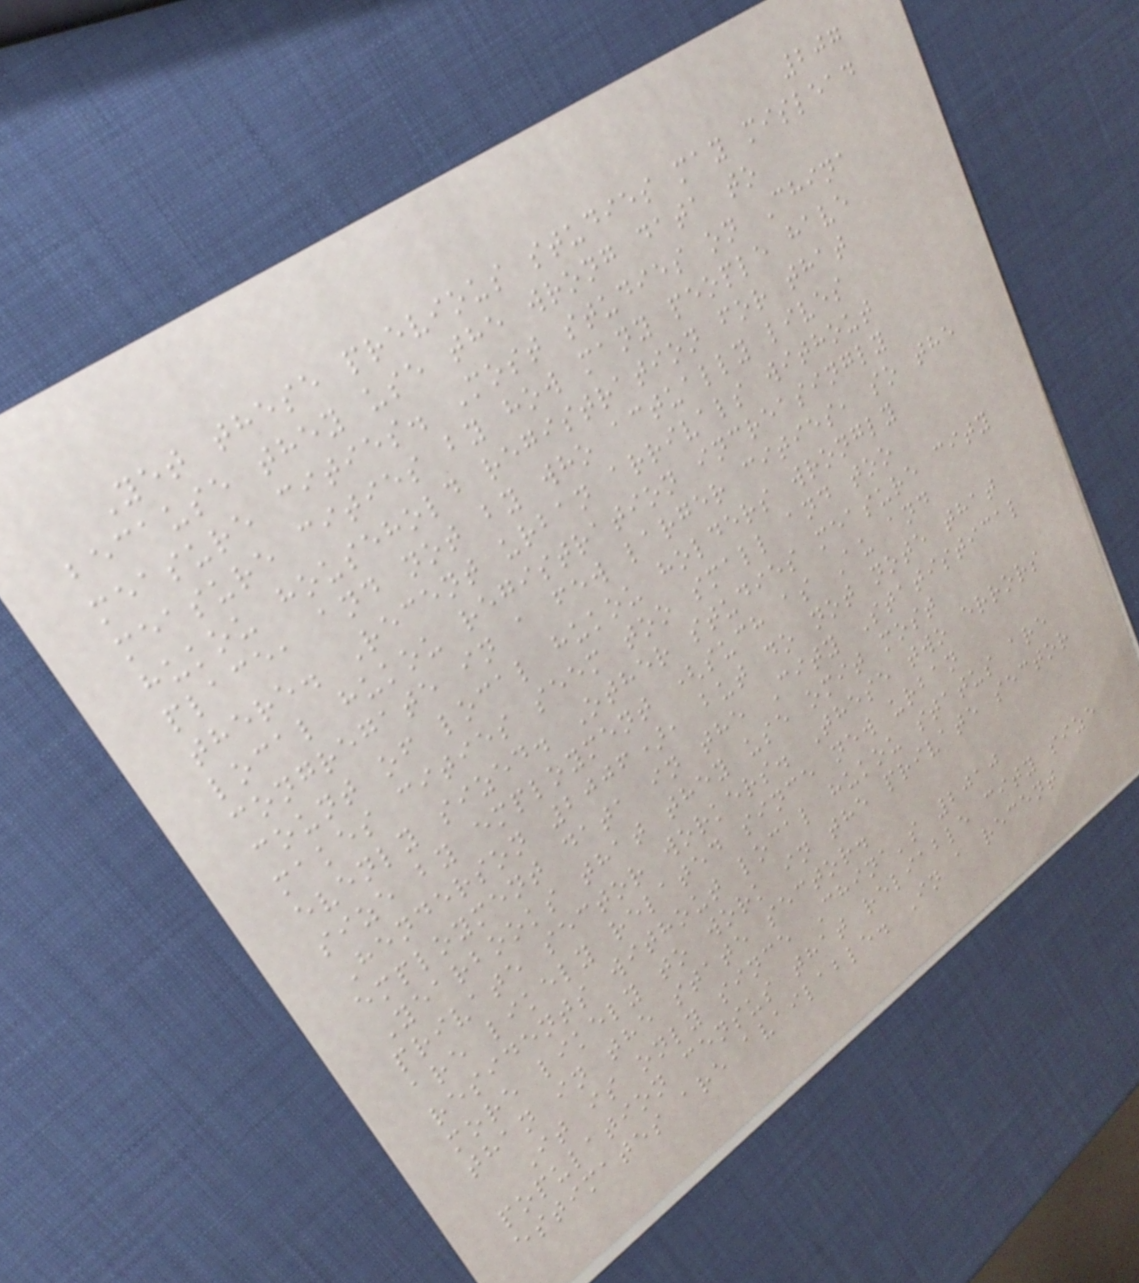207
Yet these previous studies may mislead
because they use the wrong data to
measure cities. Most studies on China
measure cities by how many people have
hukou household registration for that
place, and not by who actually lives
there. Recent urban arrivals without
local hukou registration increasingly
congregate in a few larger cities, so the
count of local hukou holders wrongly
makes cities seem too small and too
evenly sized. Other studies measure city
size by employment (such as Au and
Henderson 2006), but do not note that
employment data in the City Statistical
Yearbooks that they use omit most
private sector workers. These two errors
are likely related since new urban
residents without local hukou status are
more likely to work in the private sector
than in the state sector.
It is only since China's 2010
population census that reliable city size
estimates are available. In a recent
